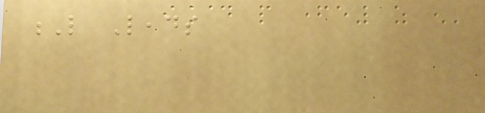L Leads
